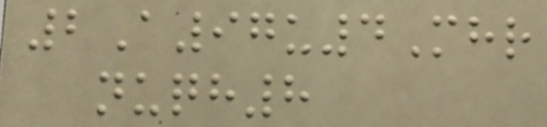2A97u4Mhr
nuqh8
